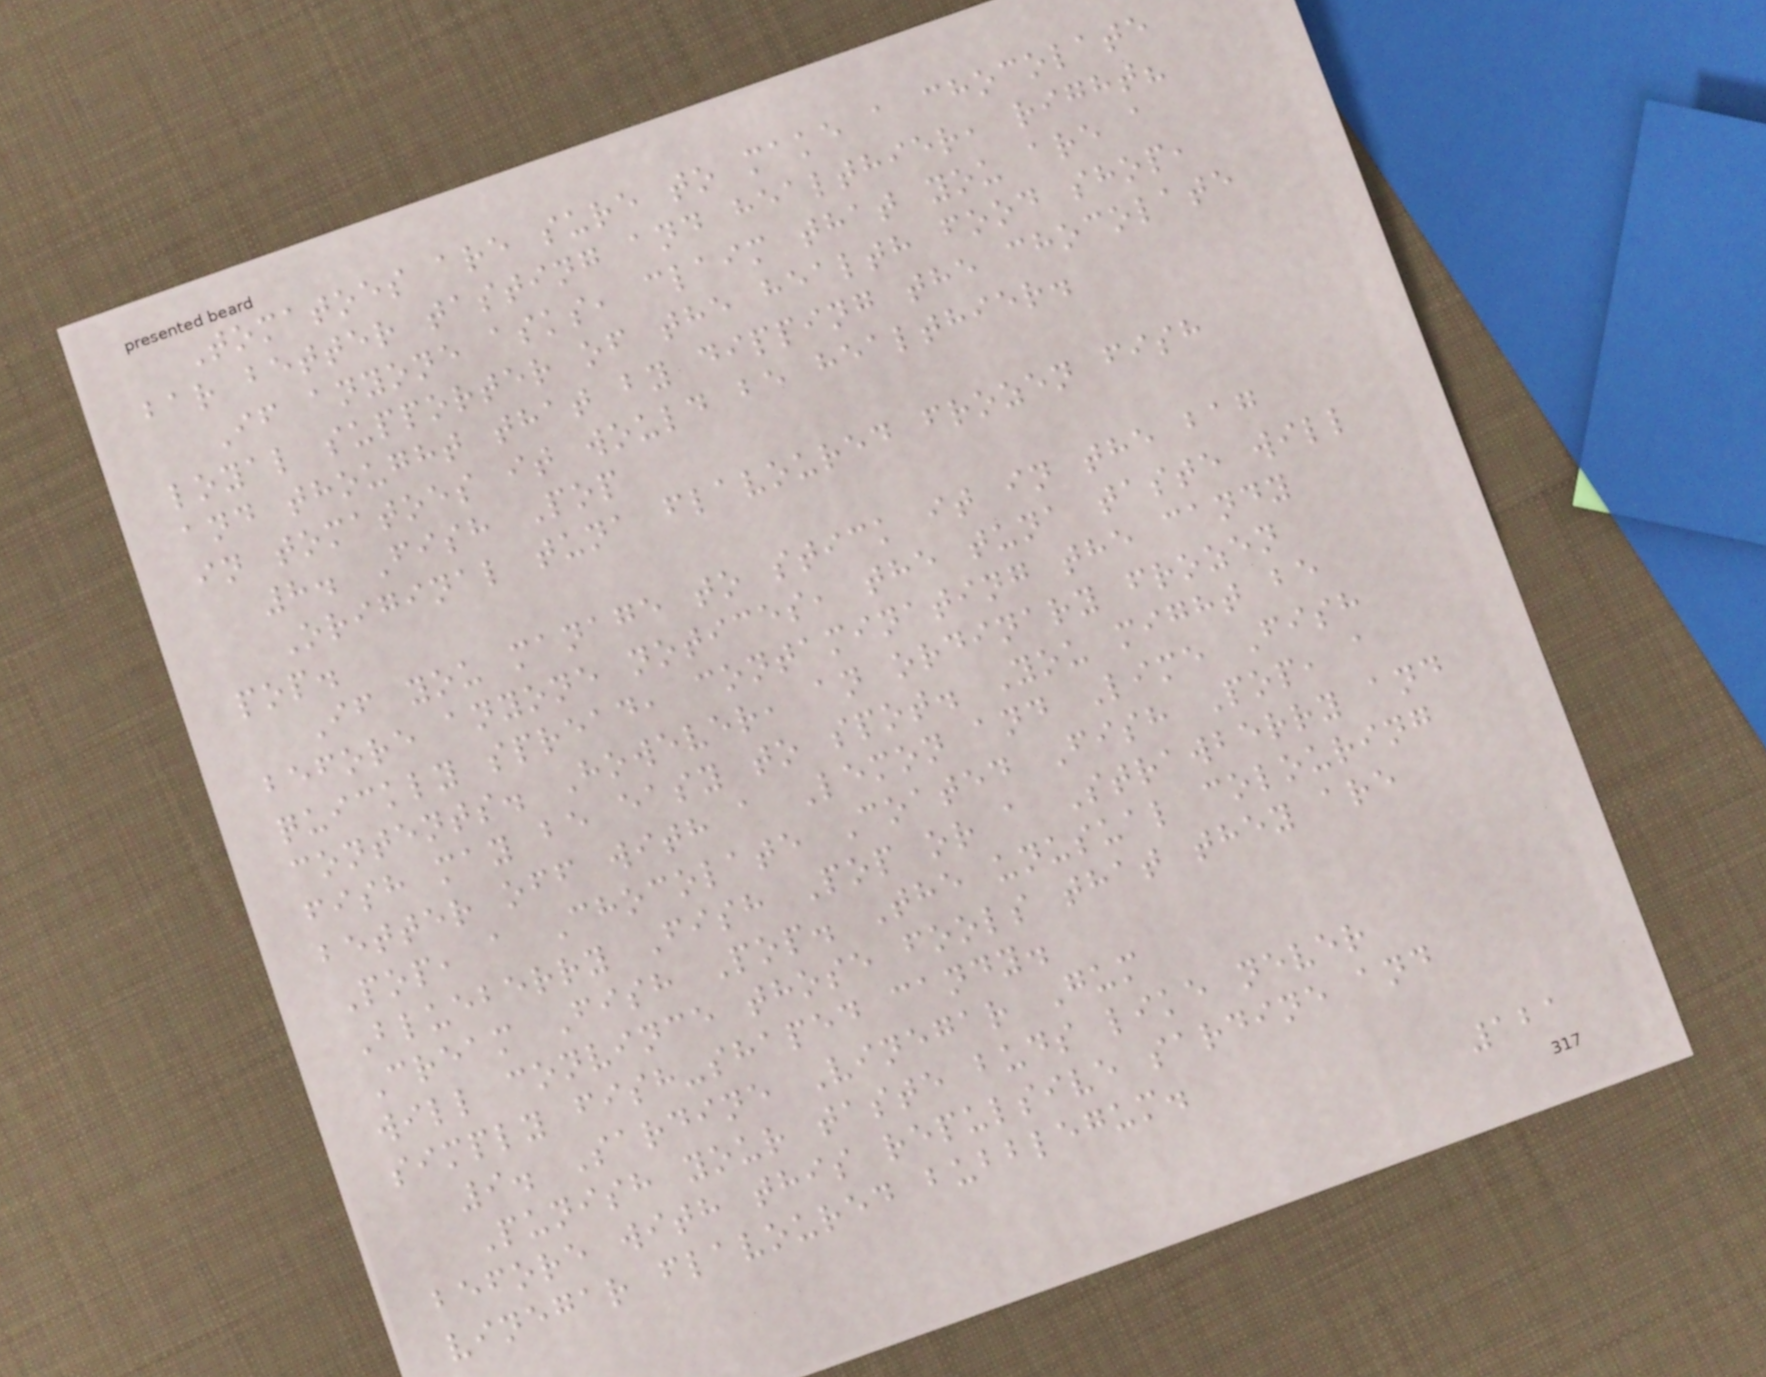Tomatoes are sure to make a chocolate
bar better tasting and healthier, right?
If anyone asks, claim that you are a
loyal supporter of the health food shop,
and thought that by dipping the chocolate
in tomatoes it would be healthier.
8. Fish Pop
Original tuna flavoured frozen fish
pop.
If you manage to stick it in the bag
before anyone notices, the tuna taste will
quickly spread, contaminating the candy
contents. However, an ordinary frozen
fish may be easy to spot. You might be
better off with a Lemon and Lime Fish
Pop, a Chocolate Coated Fish Pop, a
Blueberry Fish Pop or a Strawberry and
Cream Fish Pop. The unusual colouring
will convince those fools that they are
simply fish-shaped candy.
9. Sardine Vinegar Gum
Punish your taste buds like never
before with this repulsive sardine and
vinegar flavoured bubblegum.
121
